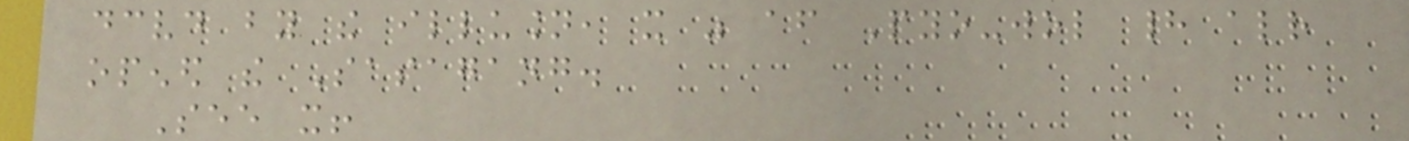deceived by the illusion, it was after Pyo-wol had already
opened the Sasagang.
See it!
